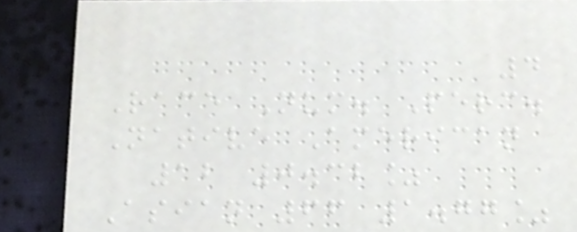4
Race Num. Perc.
Native American
12 0.32%
Asian 66 1.77%
